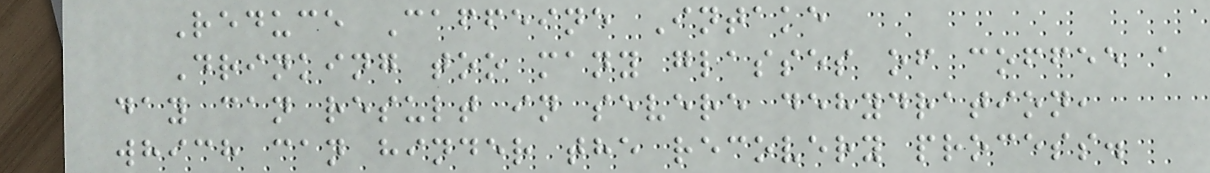Reduce Caffeine Intake
Drinking too many glasses of coffee a
day can result in severe dehydration,
which can hinder the recovery process.
